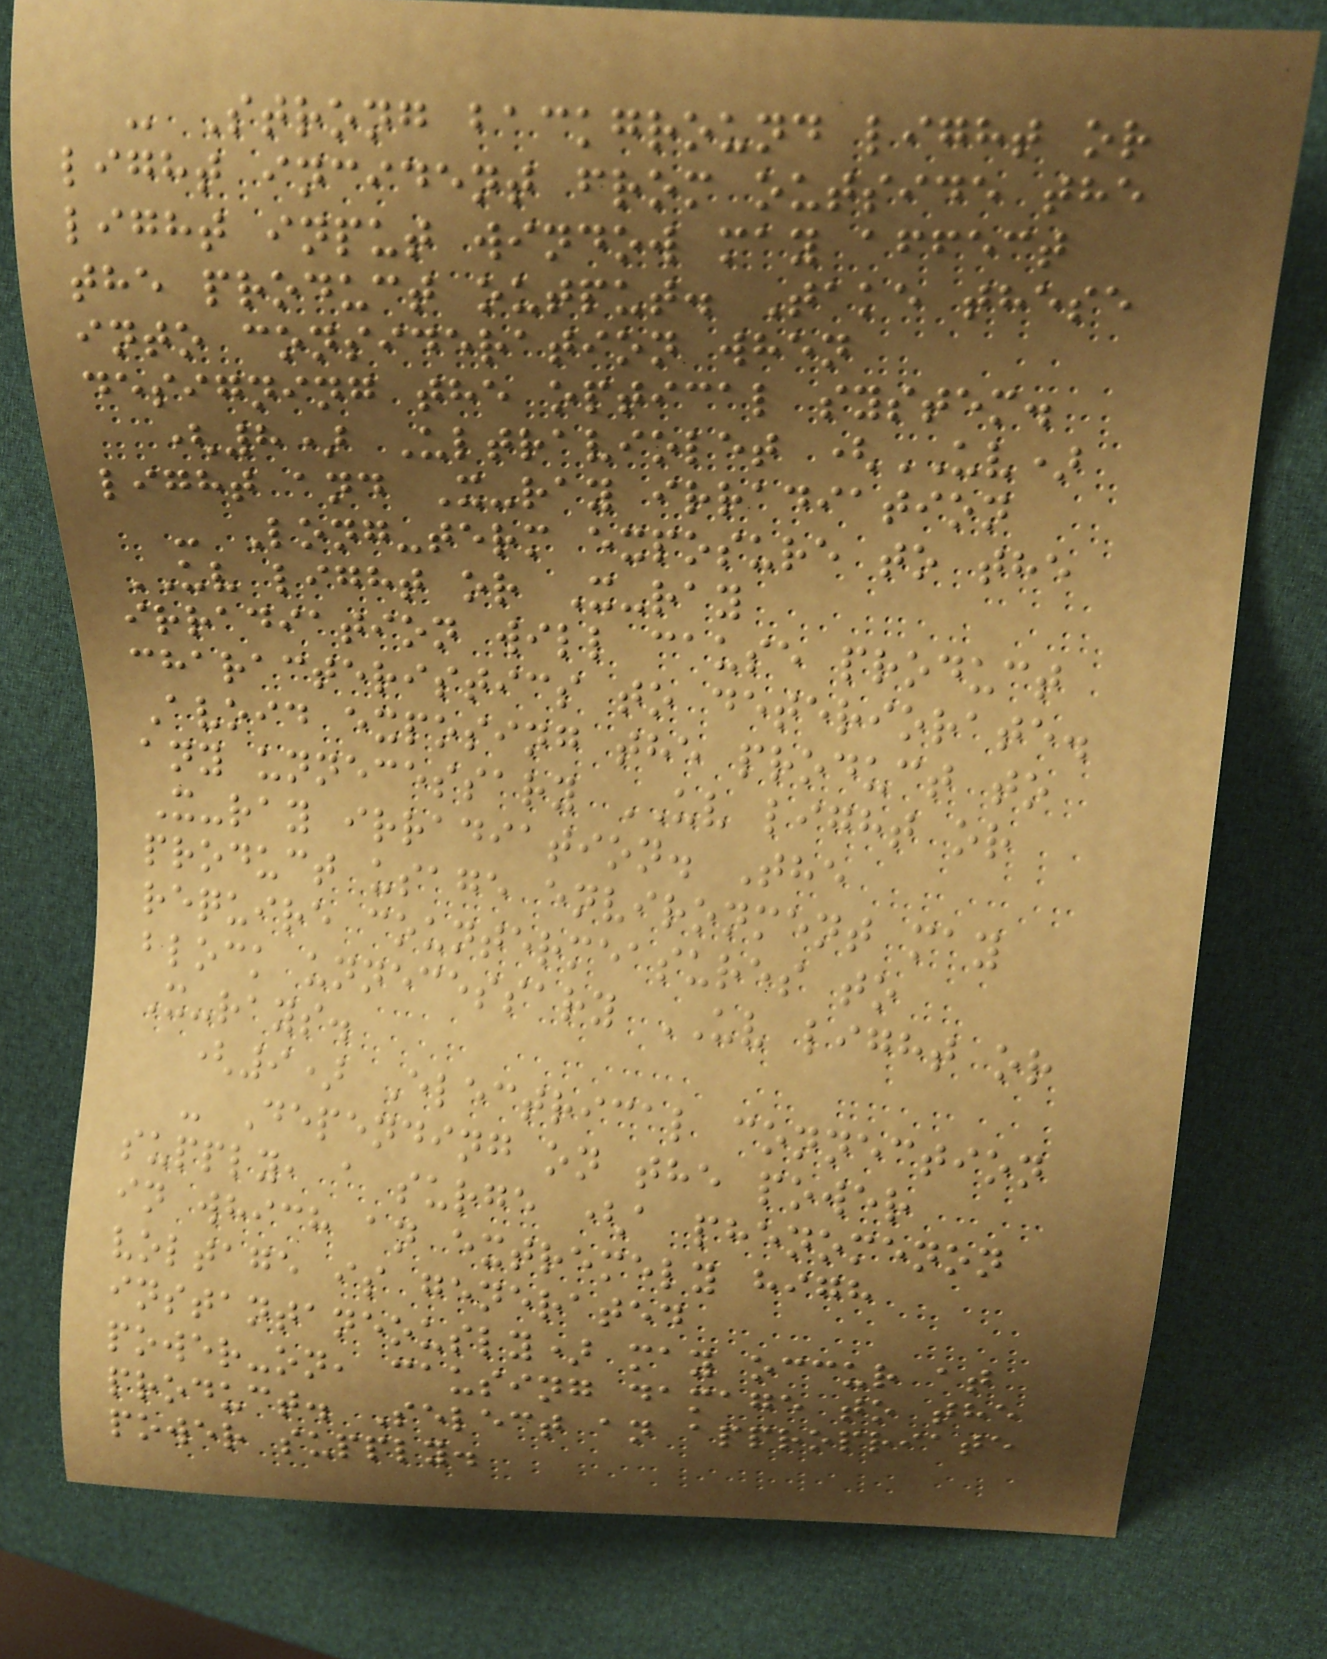- Strong background light or
light incident from outside the
light input window may affect
the product output. Take these
into consideration when
designing the optical system.
(8) Ultraviolet (UV)
light and X-ray irradiation
- Long-term exposure to the
UV light or X-ray
irradiation will cause product
characteristics to deteriorate.
Avoid exposing the product to
any unnecessary UV light or
X-ray irradiation. The
product usage environment may
require countermeasures to
block unnecessary UV light or
X-rays.
(9) Electrical connection
- Depending on the power
supply, a surge (a phenomenon
in which an extremely high
voltage is generated
instantaneously) may occur at
power-on, causing damage to the
product. Select an appropriate
power supply.
